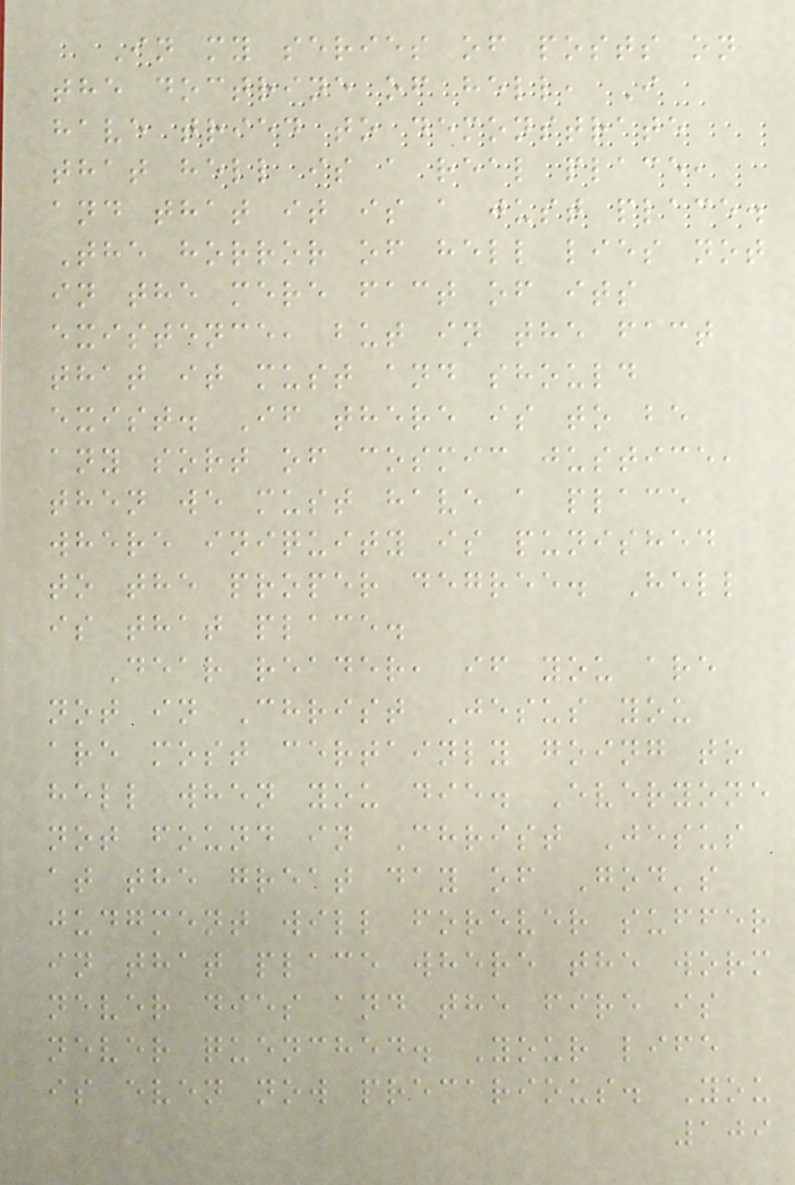In my series of posts on
the doctrine of hell, I
have tried to demonstrate
that hell is a real place,
and that it is a just place.
The horror of hell lies not
in the mere fact of its
existence, but in the fact
that it must and should
exist. If there is to be
any sort of cosmic justice,
then we must have a place
where iniquity is punished
to the proper degree. Hell
is that place.
Dear reader, if you are
not in Christ Jesus you
are most certainly going to
hell when you die. Everyone
not found in Christ Jesus
at the great day of God's
judgment will forever suffer
in that place where the worm
never dies and the fire is
never quenched. Your life
is even now precarious. You
109
